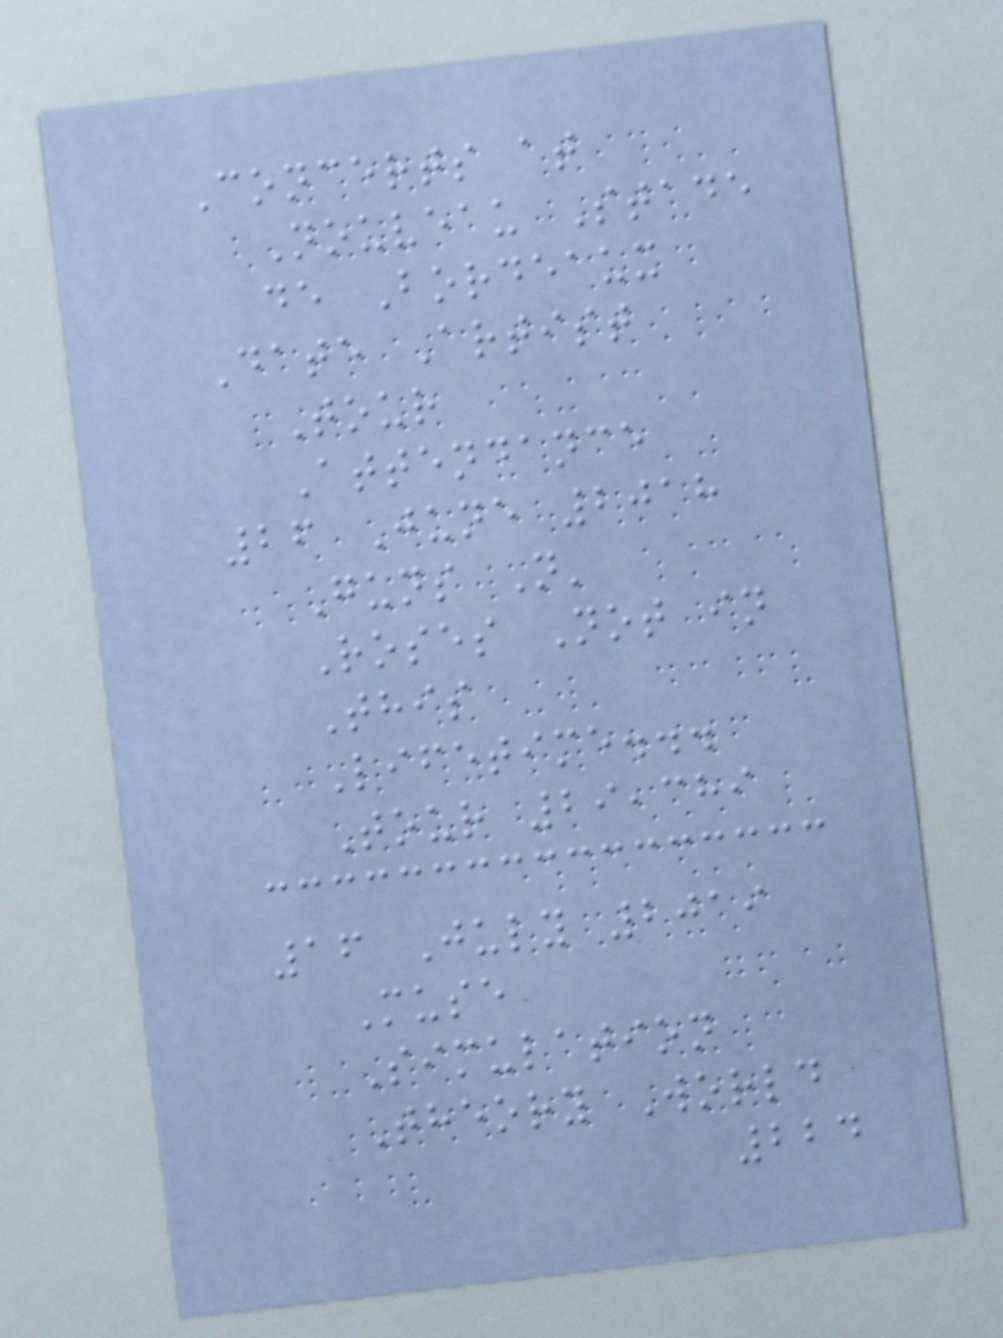Concerts at
Nouveau Stade
de Bordeaux
Date Artist
Tour
Attendance
26 June 2018
Guns N'
Roses Not in
This
Lifetime...
Tour 29,389
16 July 2019
Muse
Simulation
Theory World
224
